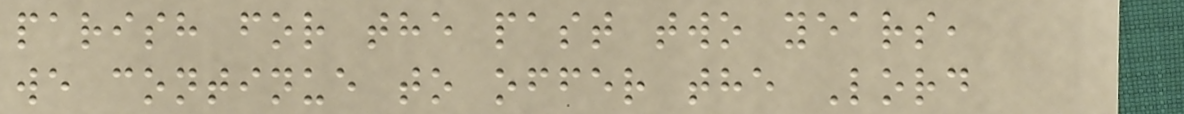parish for the past two years,
we continue to offer the Lord
